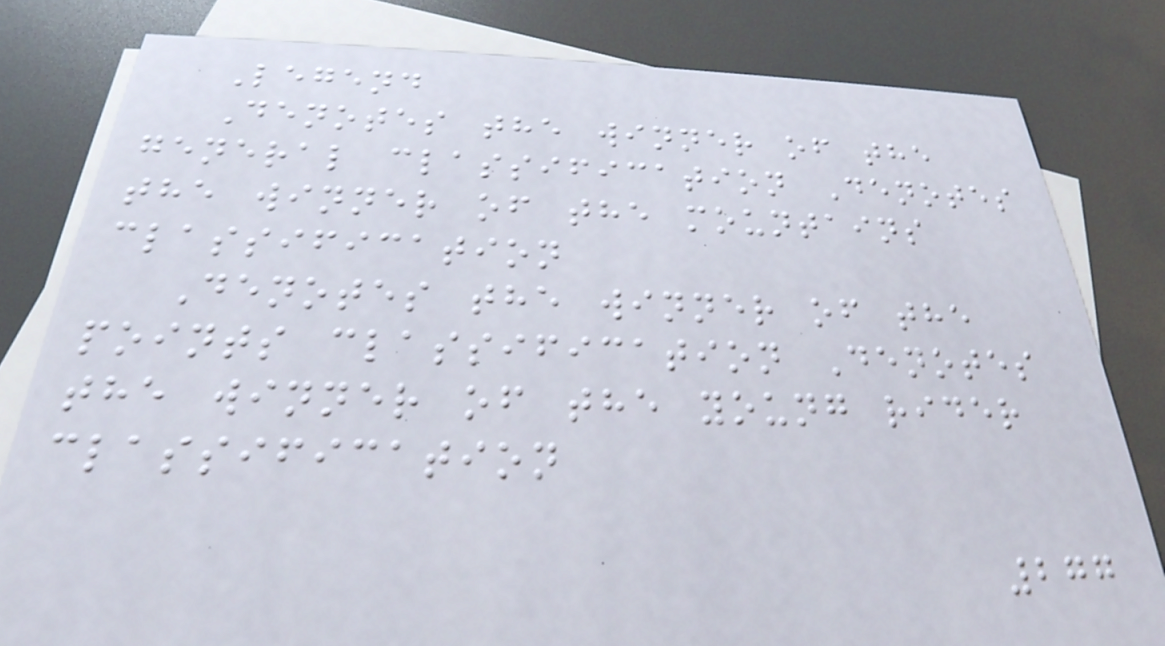Legend
Denotes the winner of the
general classification Denotes
the winner of the mountains
classification
Denotes the winner of the
points classification Denotes
the winner of the young rider
classification
277
